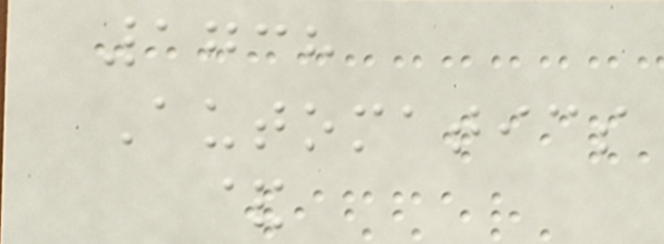1738
Automatics
&
